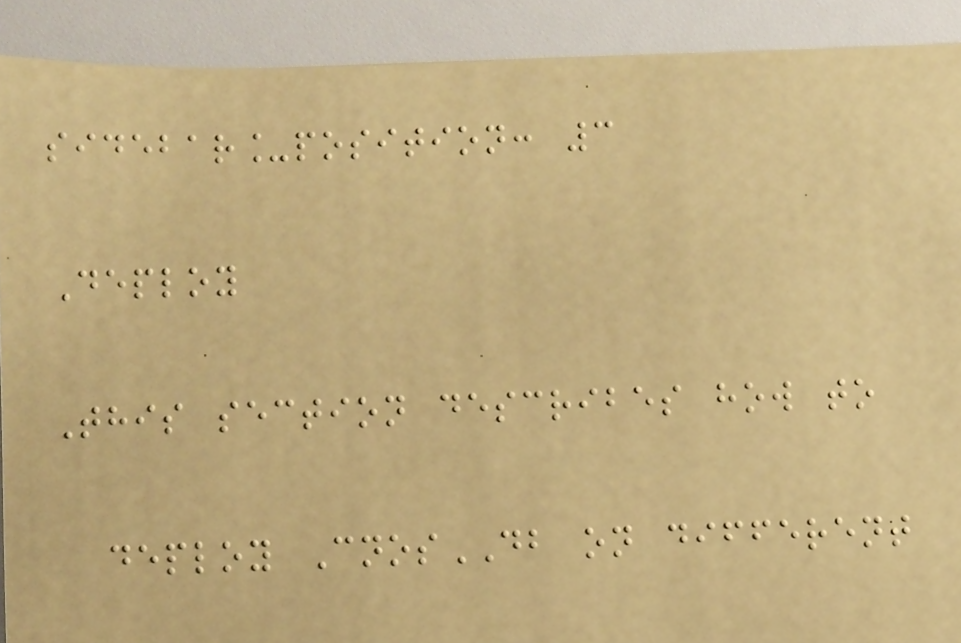sidebar_position: 3
Deploy
This section describes how to
deploy CnosDB on different
